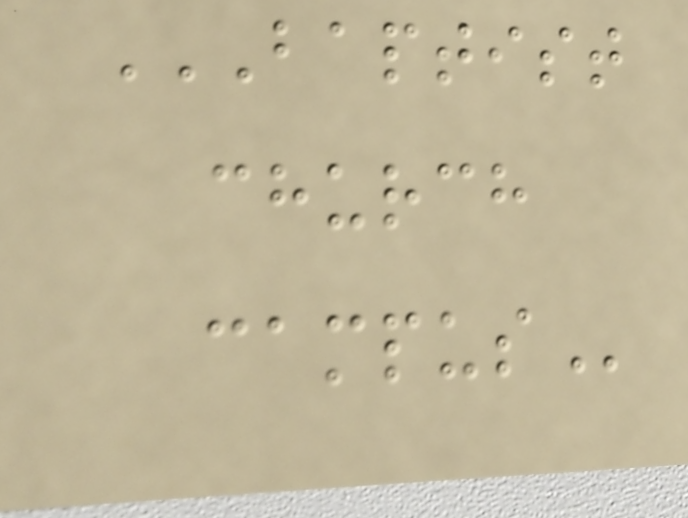BAPTIST
CHURCH
CAMPUS
